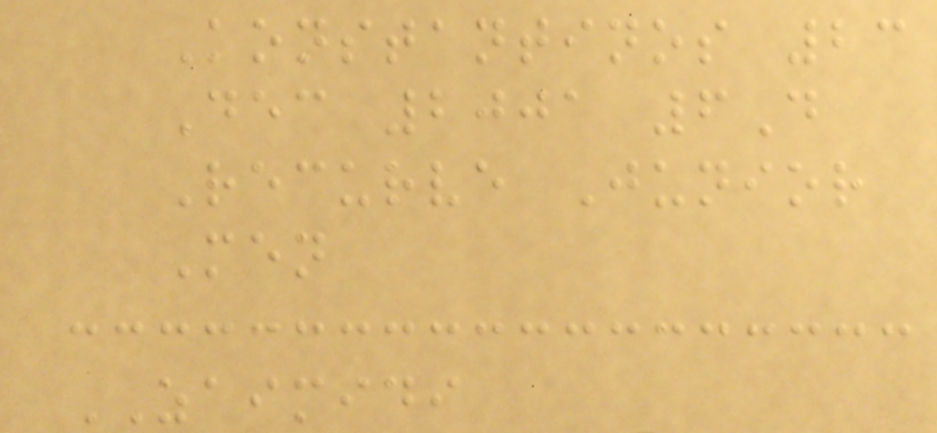Konstantinos 23
Dec 2001 6D
Recurve Junior
Men
ZAIMIDI
